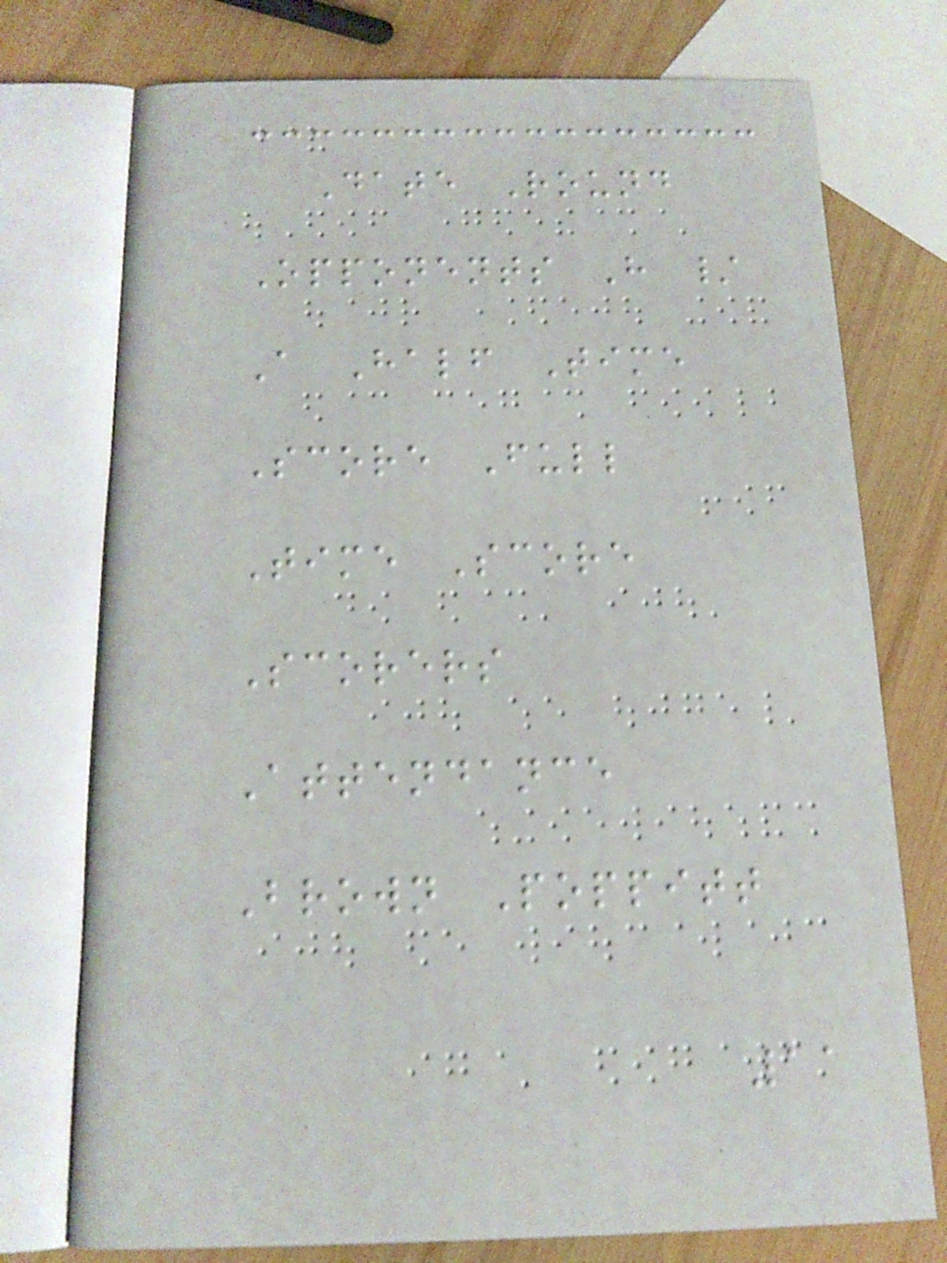Date Round
Opponents H /
A Half Time
Score Full
Time Score
Scorers
Attendance
Brown Poppitt
11
